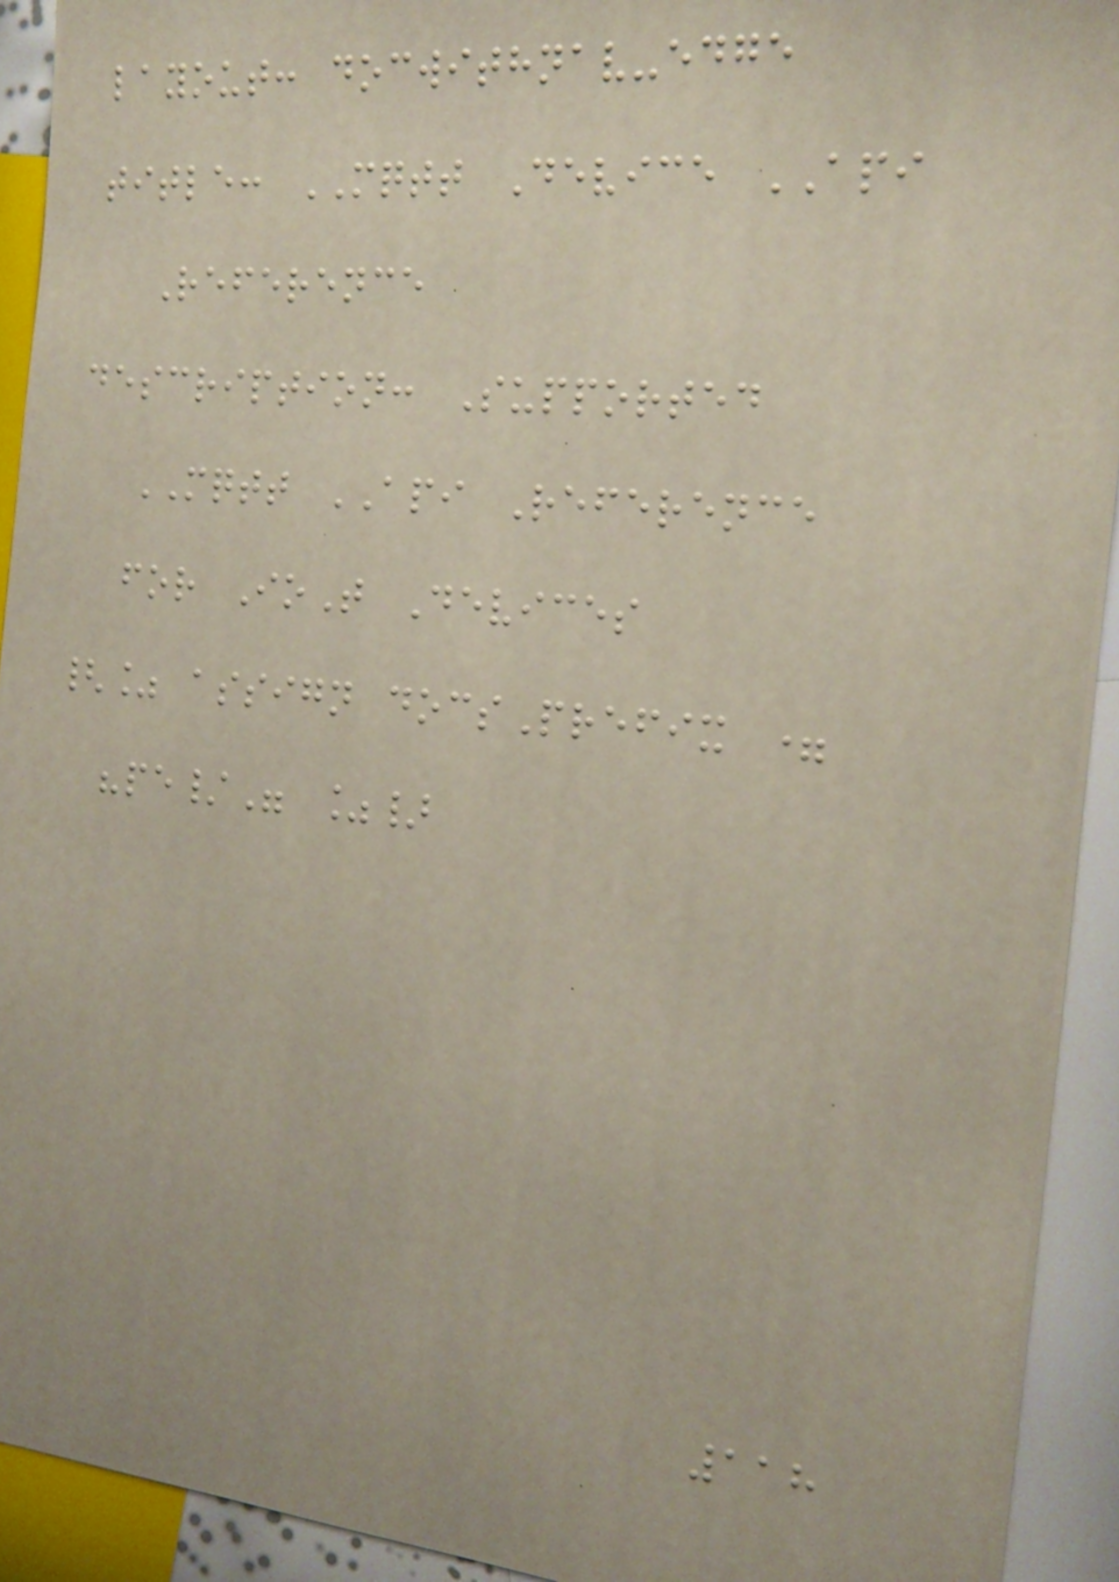layout: docwithnav-edge
title: MQTT Device API
Reference
description: Supported
MQTT API Reference
for IoT Devices
{% assign docsPrefix =
"pe/" %}
118
